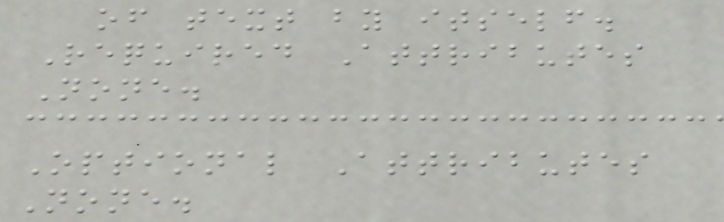of text by itself.
Required Attributes
None.
Optional Attributes
None.
